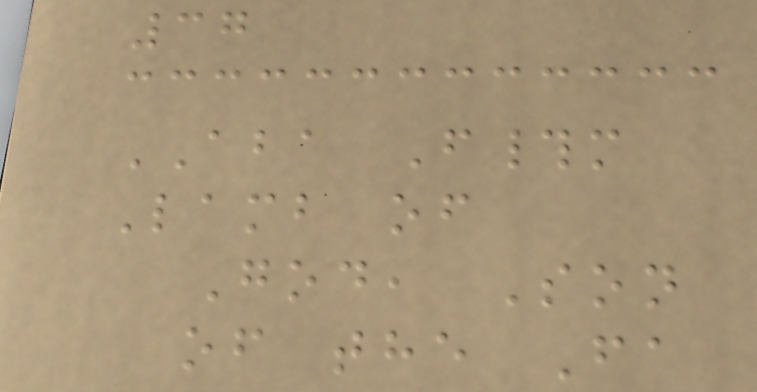37
ABA F#m
Lamb of
God, Son
of the Fa
